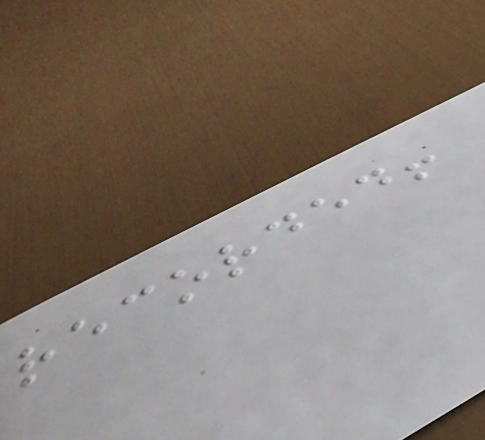recorded!
